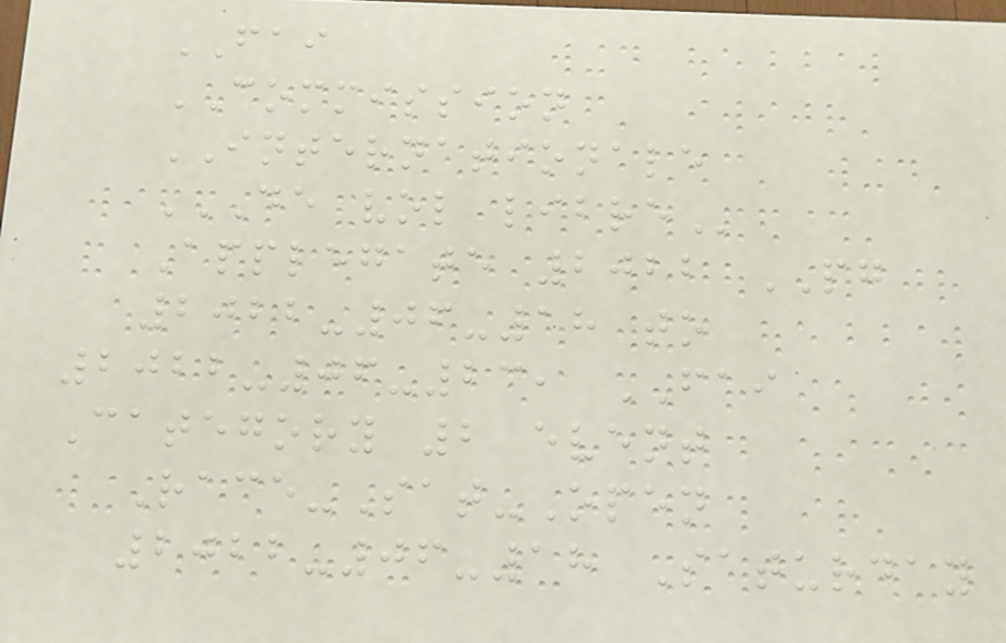FAI
COMMISSION
INTERNATIONALE
DE VOL LIBRE
Applegate 2022 PG
2022-06-18 to
2022-06-23, FAI
Category 2 event
Race-Sat-Open
2022-06-18 Saturday
